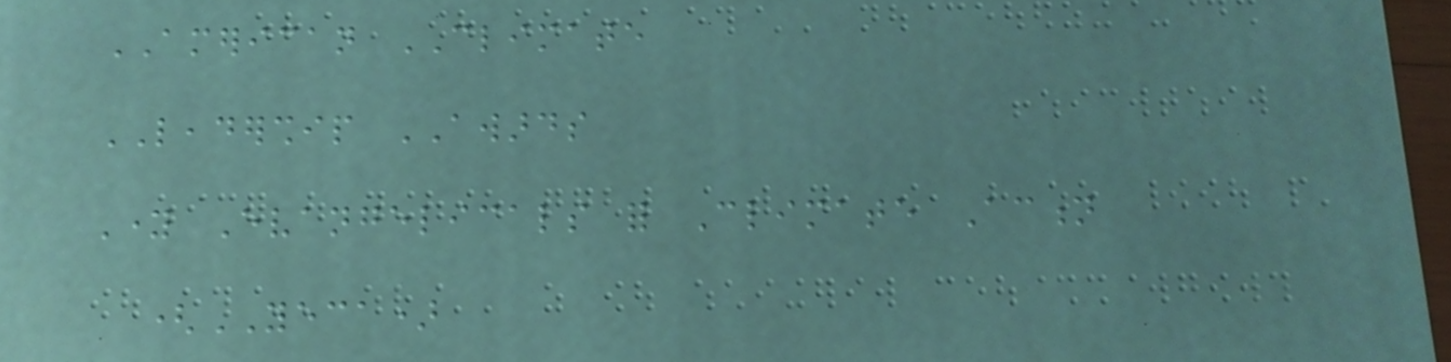AMERICAN CLIMATE
LEADERSHIP AWARDS
Young Evangelicals for Climate Action
(YECA)
